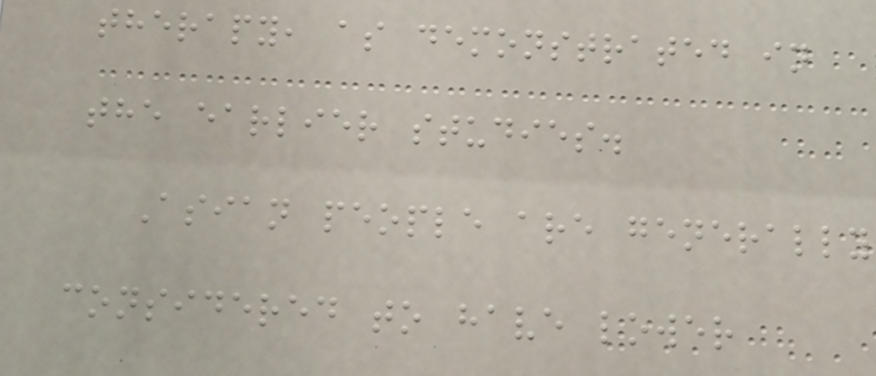therapy, as demonstrated in
the earlier studies.
Asian people are generally
considered to have lower
